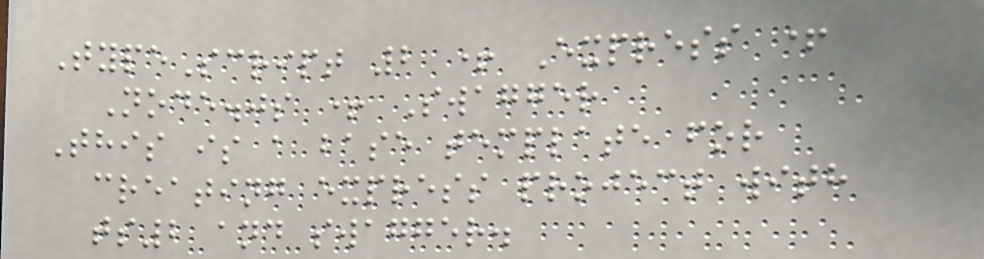TypeScript 2 + Express +
Node.js + Swagger
This is a base template for
creating express project with
ts2 and swagger.
